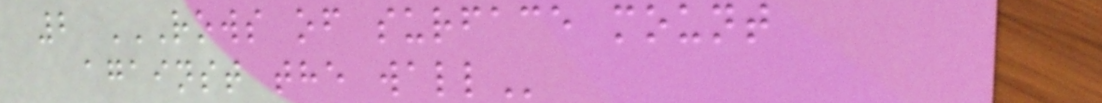2 ROWS OF SURFACE MOUNT
AGAINST THE WALL
